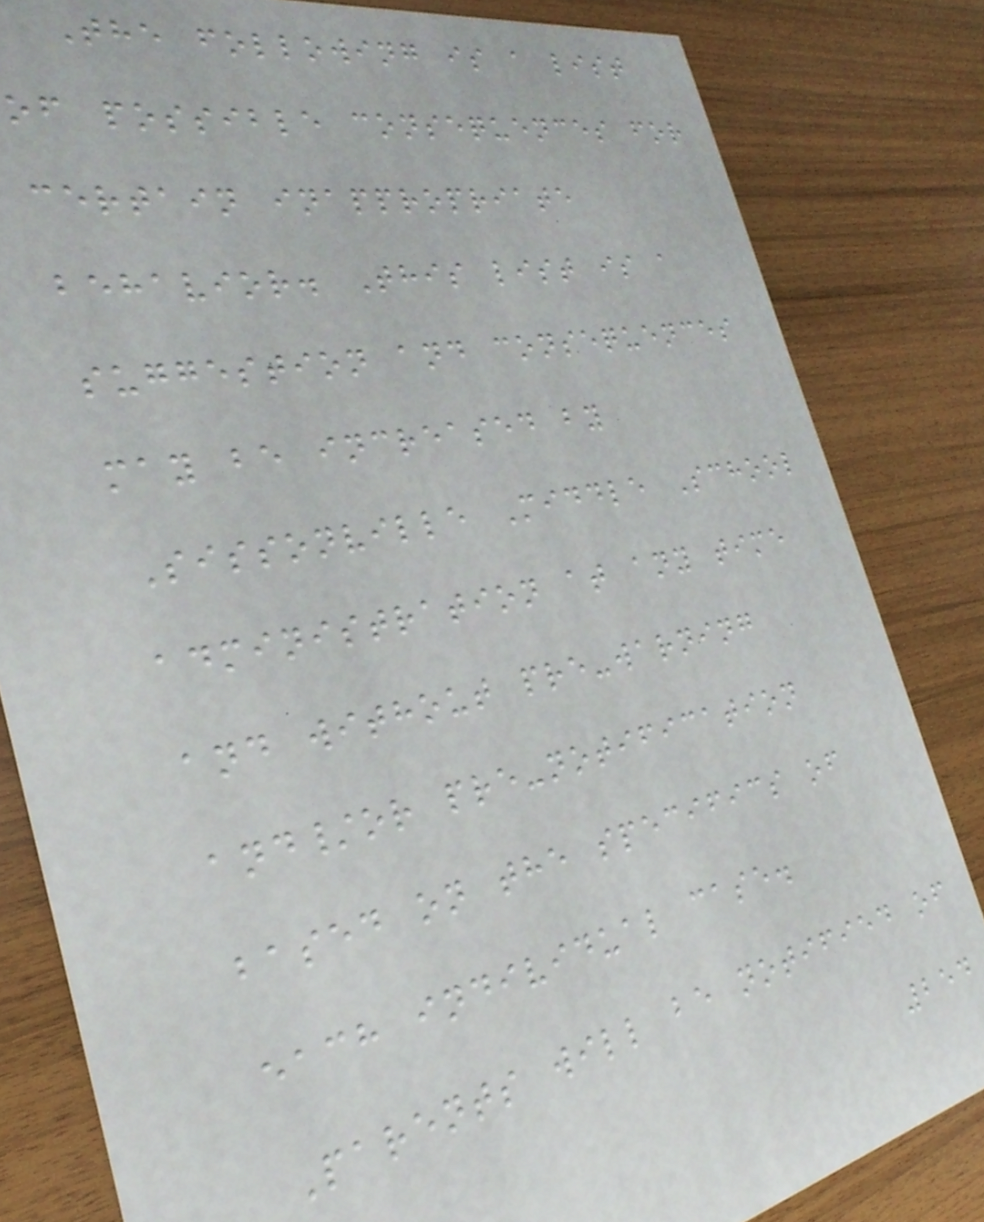The following is a list
of possible consequences for
certain inappropriate
behavior. This list is a
suggestion and consequences
may be increased by
Sissonville Middle School
administration at any time
and without pre-warning
and/or pre-notification
based on the specifics of
each individual case.
Parents will be notified of
254
